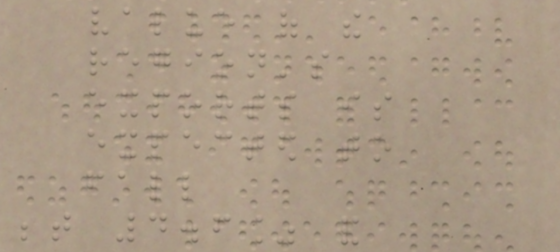value of the
region's
exports is
expected to
fall
between 4.6% and
